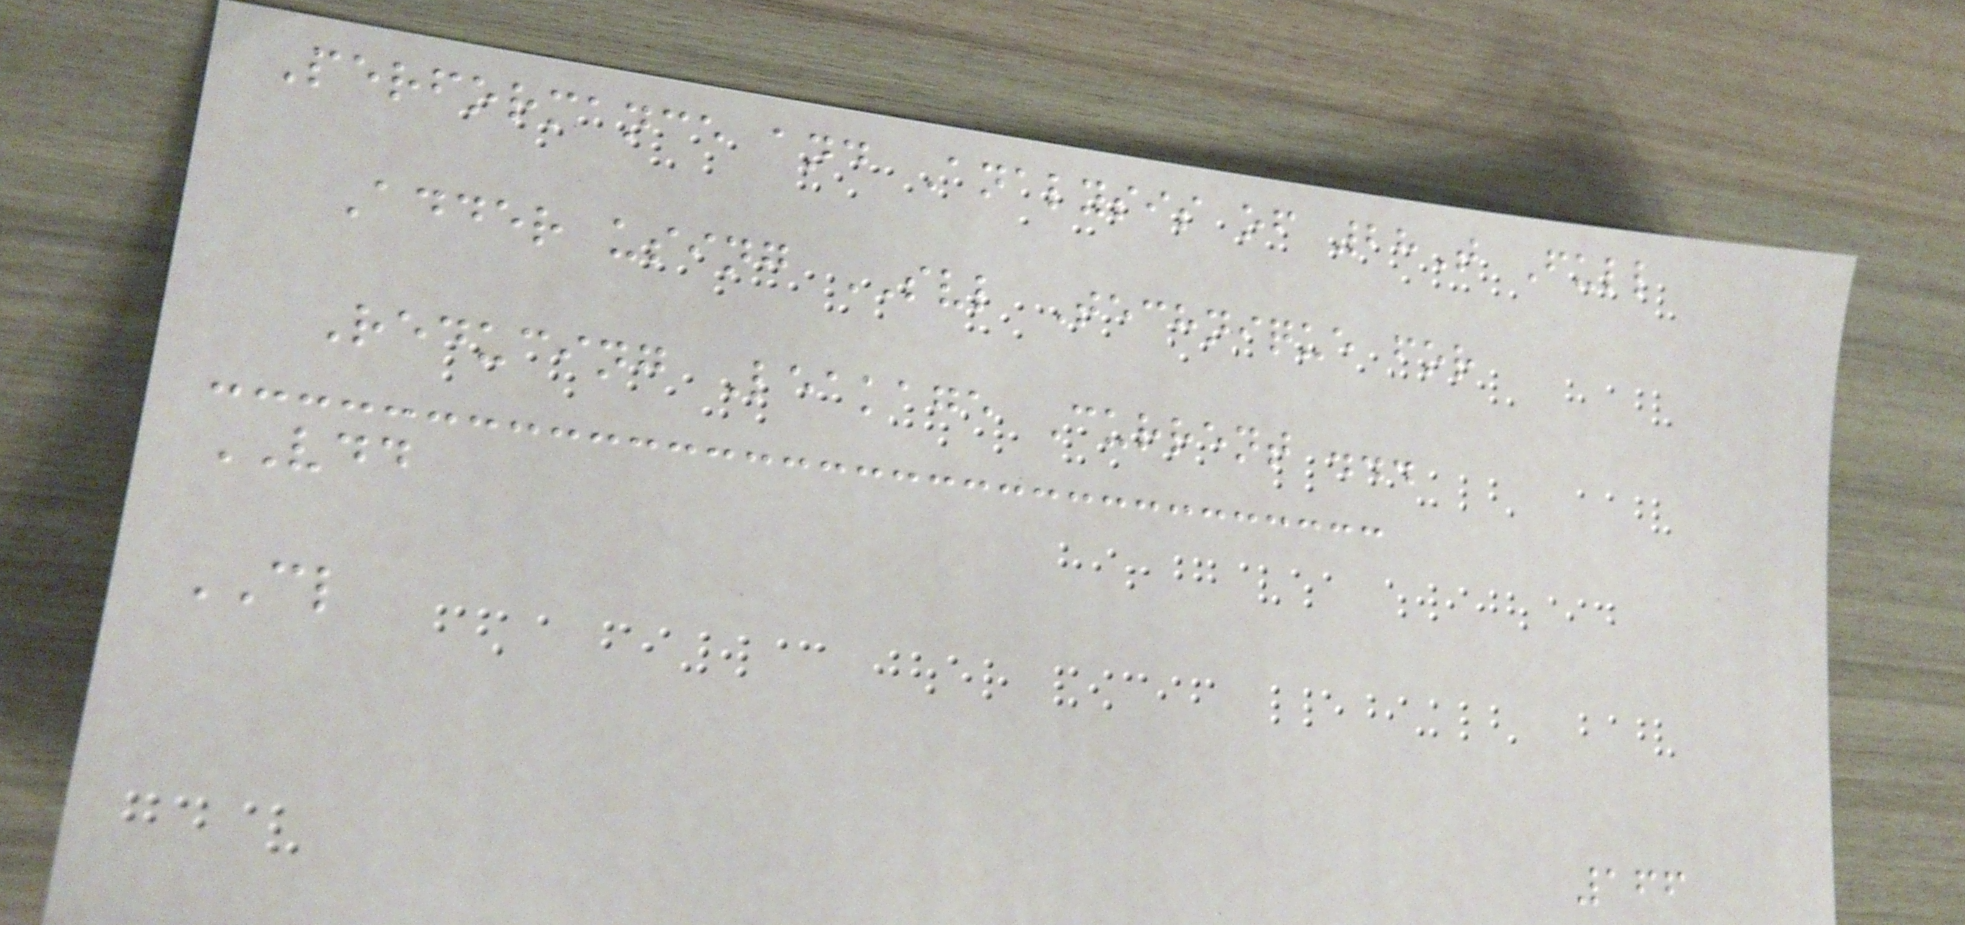Performance and Analysis of 28T Full
Adder using SVL Technique for
Reducing Leakage Current ...
VDD
CL
166
